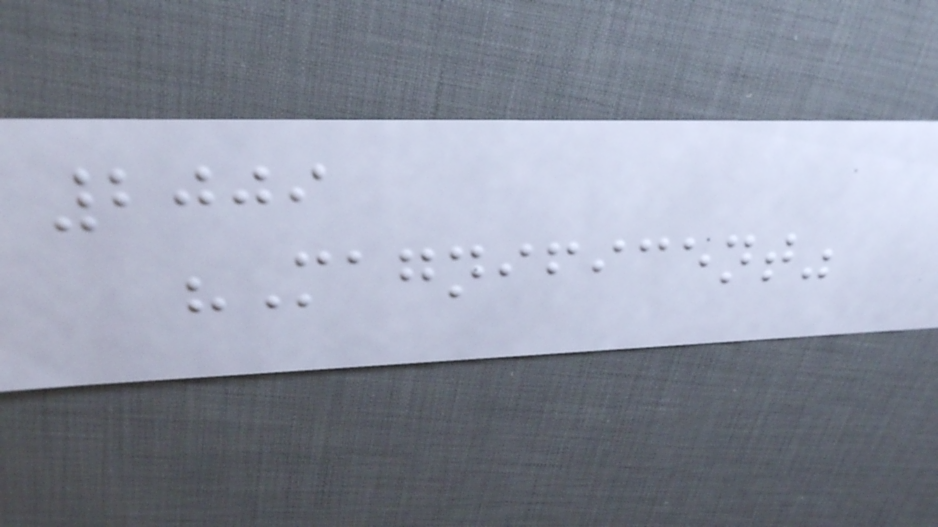2009
"Magnificent"
